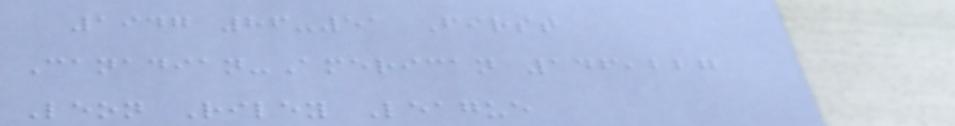1947 86-51 First
Canadian-American 146,227
Leon Riley League
